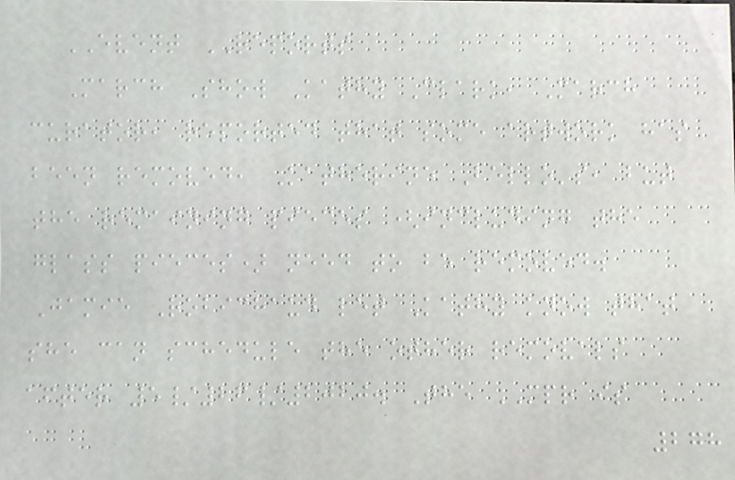EVENT REPORTS
March Show Kathy Clark, March
curator, reported that some artwork has
been removed, Katherine Bello's, but
the remaining pieces (including the
glass pieces) need to be removed.
Jamie Robichaud let Kathy know that
she can schedule the other removals
after 5/26/2020. The MPR is
278
